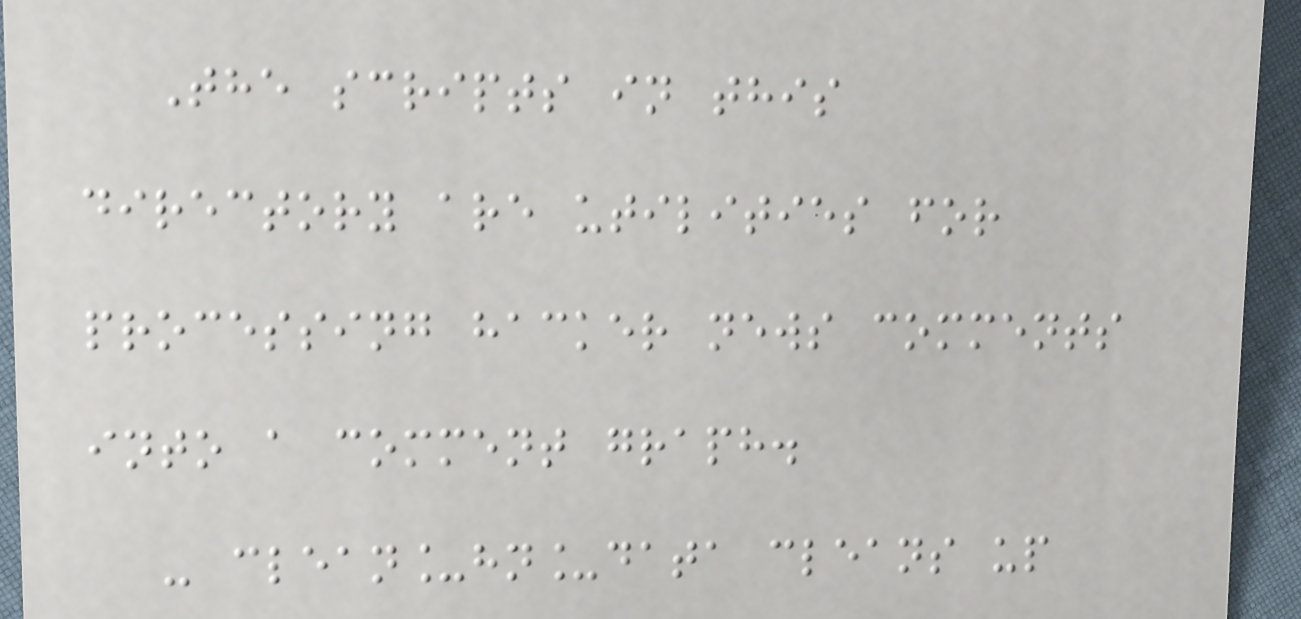The scripts in this
directory are utilities for
processing hacker news comments
into a comment graph.
- clean_hn_data cleans up
